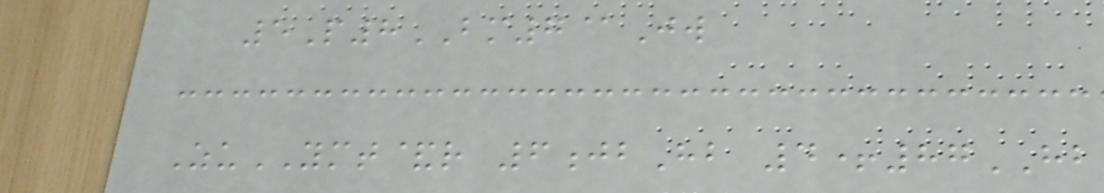5P8BM7@Jw
ZuYMT&r 6jbHb 4+87HB
